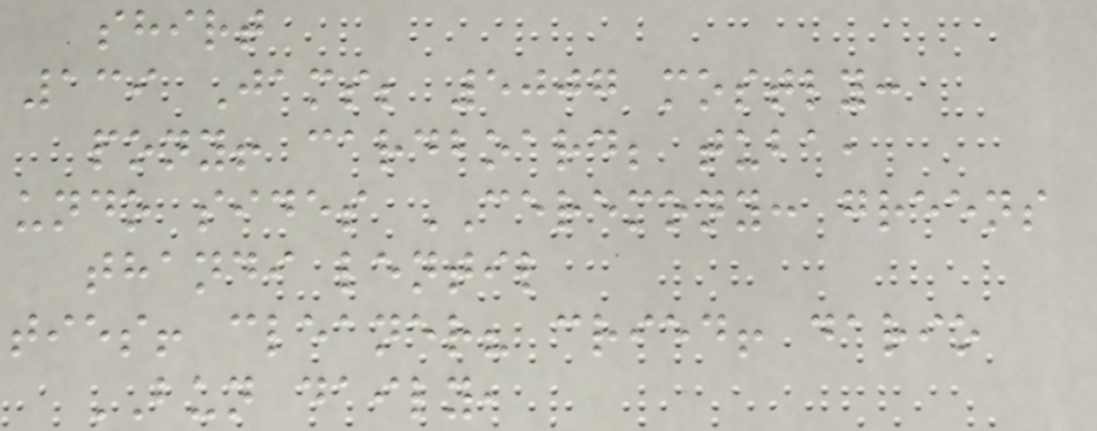shirt
139 Jams; 5007 mostly:
pony! cardboard; tuba,
undo sides CEREMONY: greens
thandi lentil
ties! cleaner? cried! dario
BUN daily,
